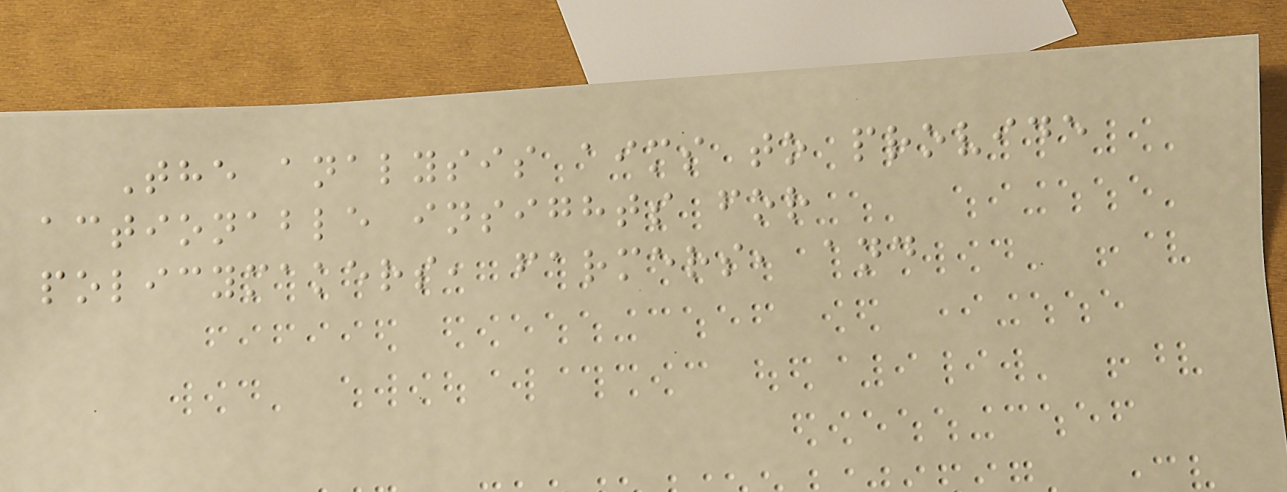The analysis aims to provide
actionable insights for
policymakers, farmers, and
